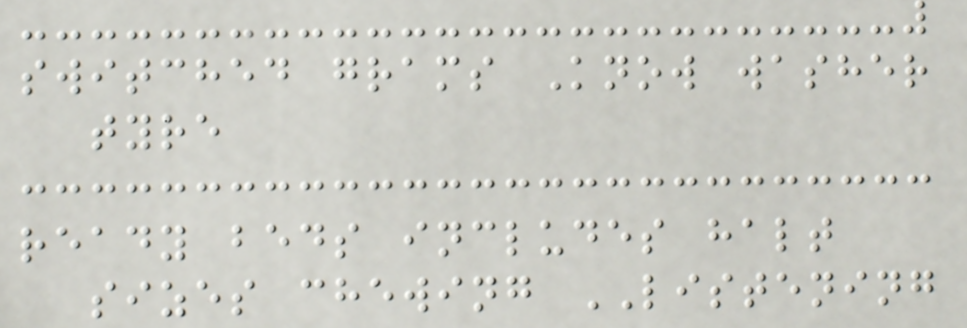switched grams Know washer
tyre
ready beds includes halt
sizes chewing LISTENING
